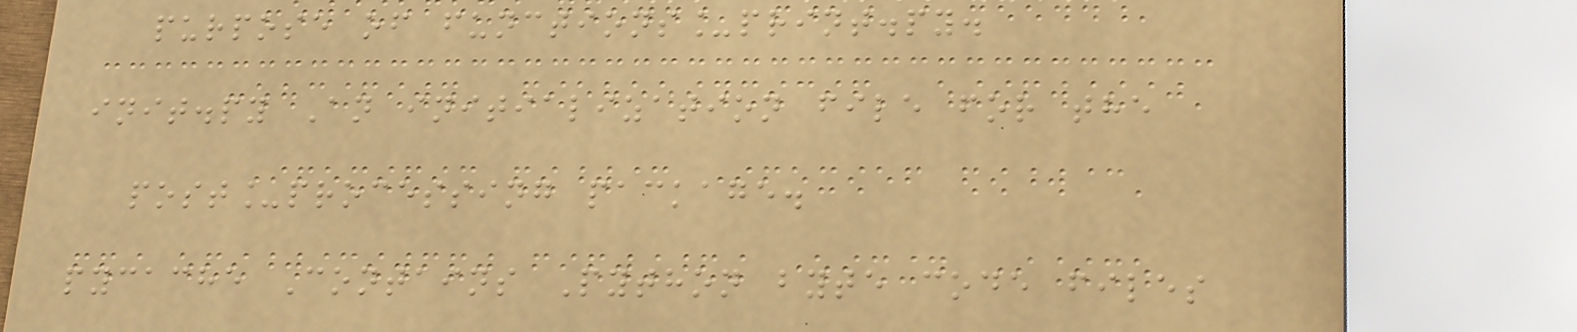purpose of functions_print.py.
init.py An initialization file for the
post_processing package.
pycache Contains Python byte code files
